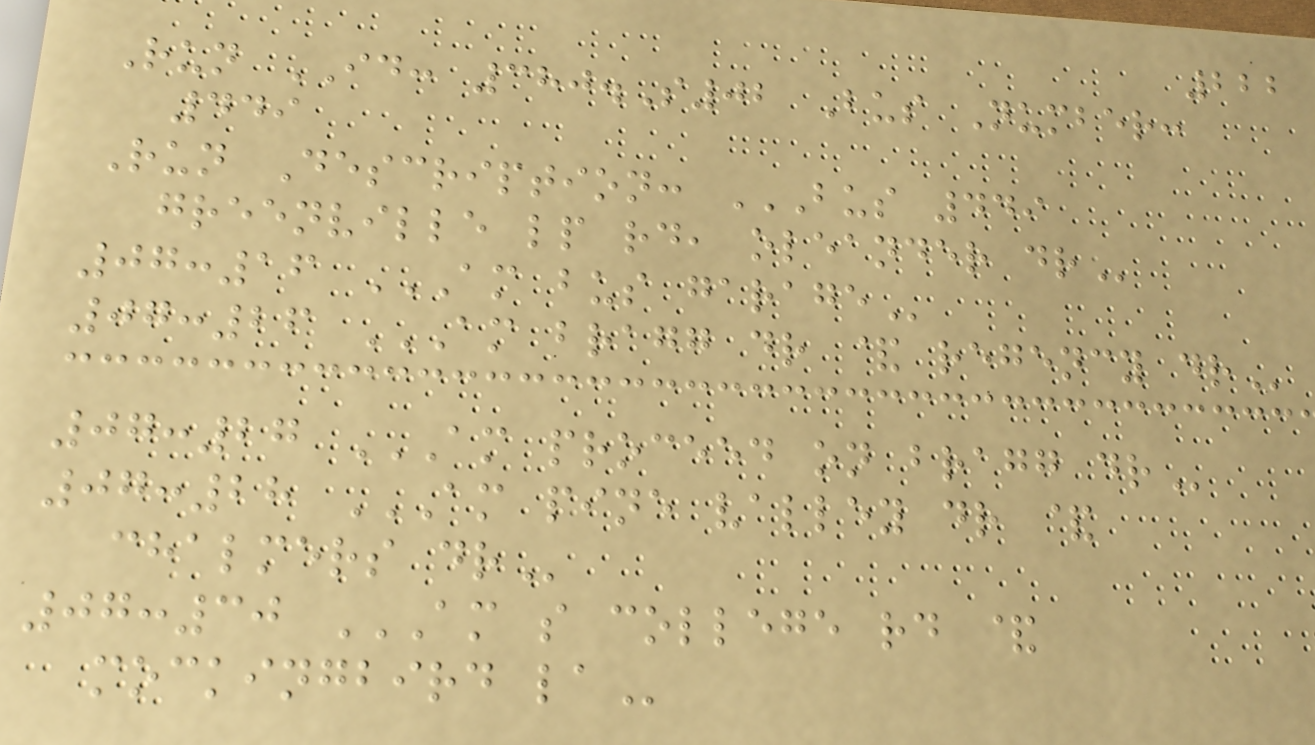222
Run ID: 380.S02 Bus Number:
449
Run Description: BUS 449
GREENVILLE LP RD, OLEANDER DR
07:16 AM BUS GARAGE
07:26 AM BRAGG DR & REGENCY DR
07:27 AM PROCEED ON BRAGG DR
07:28 AM PINE VALLEY DR &
CHALMERS DR
07:30 AM S COLLEGE RD &
MOCKINGBIRD LA
